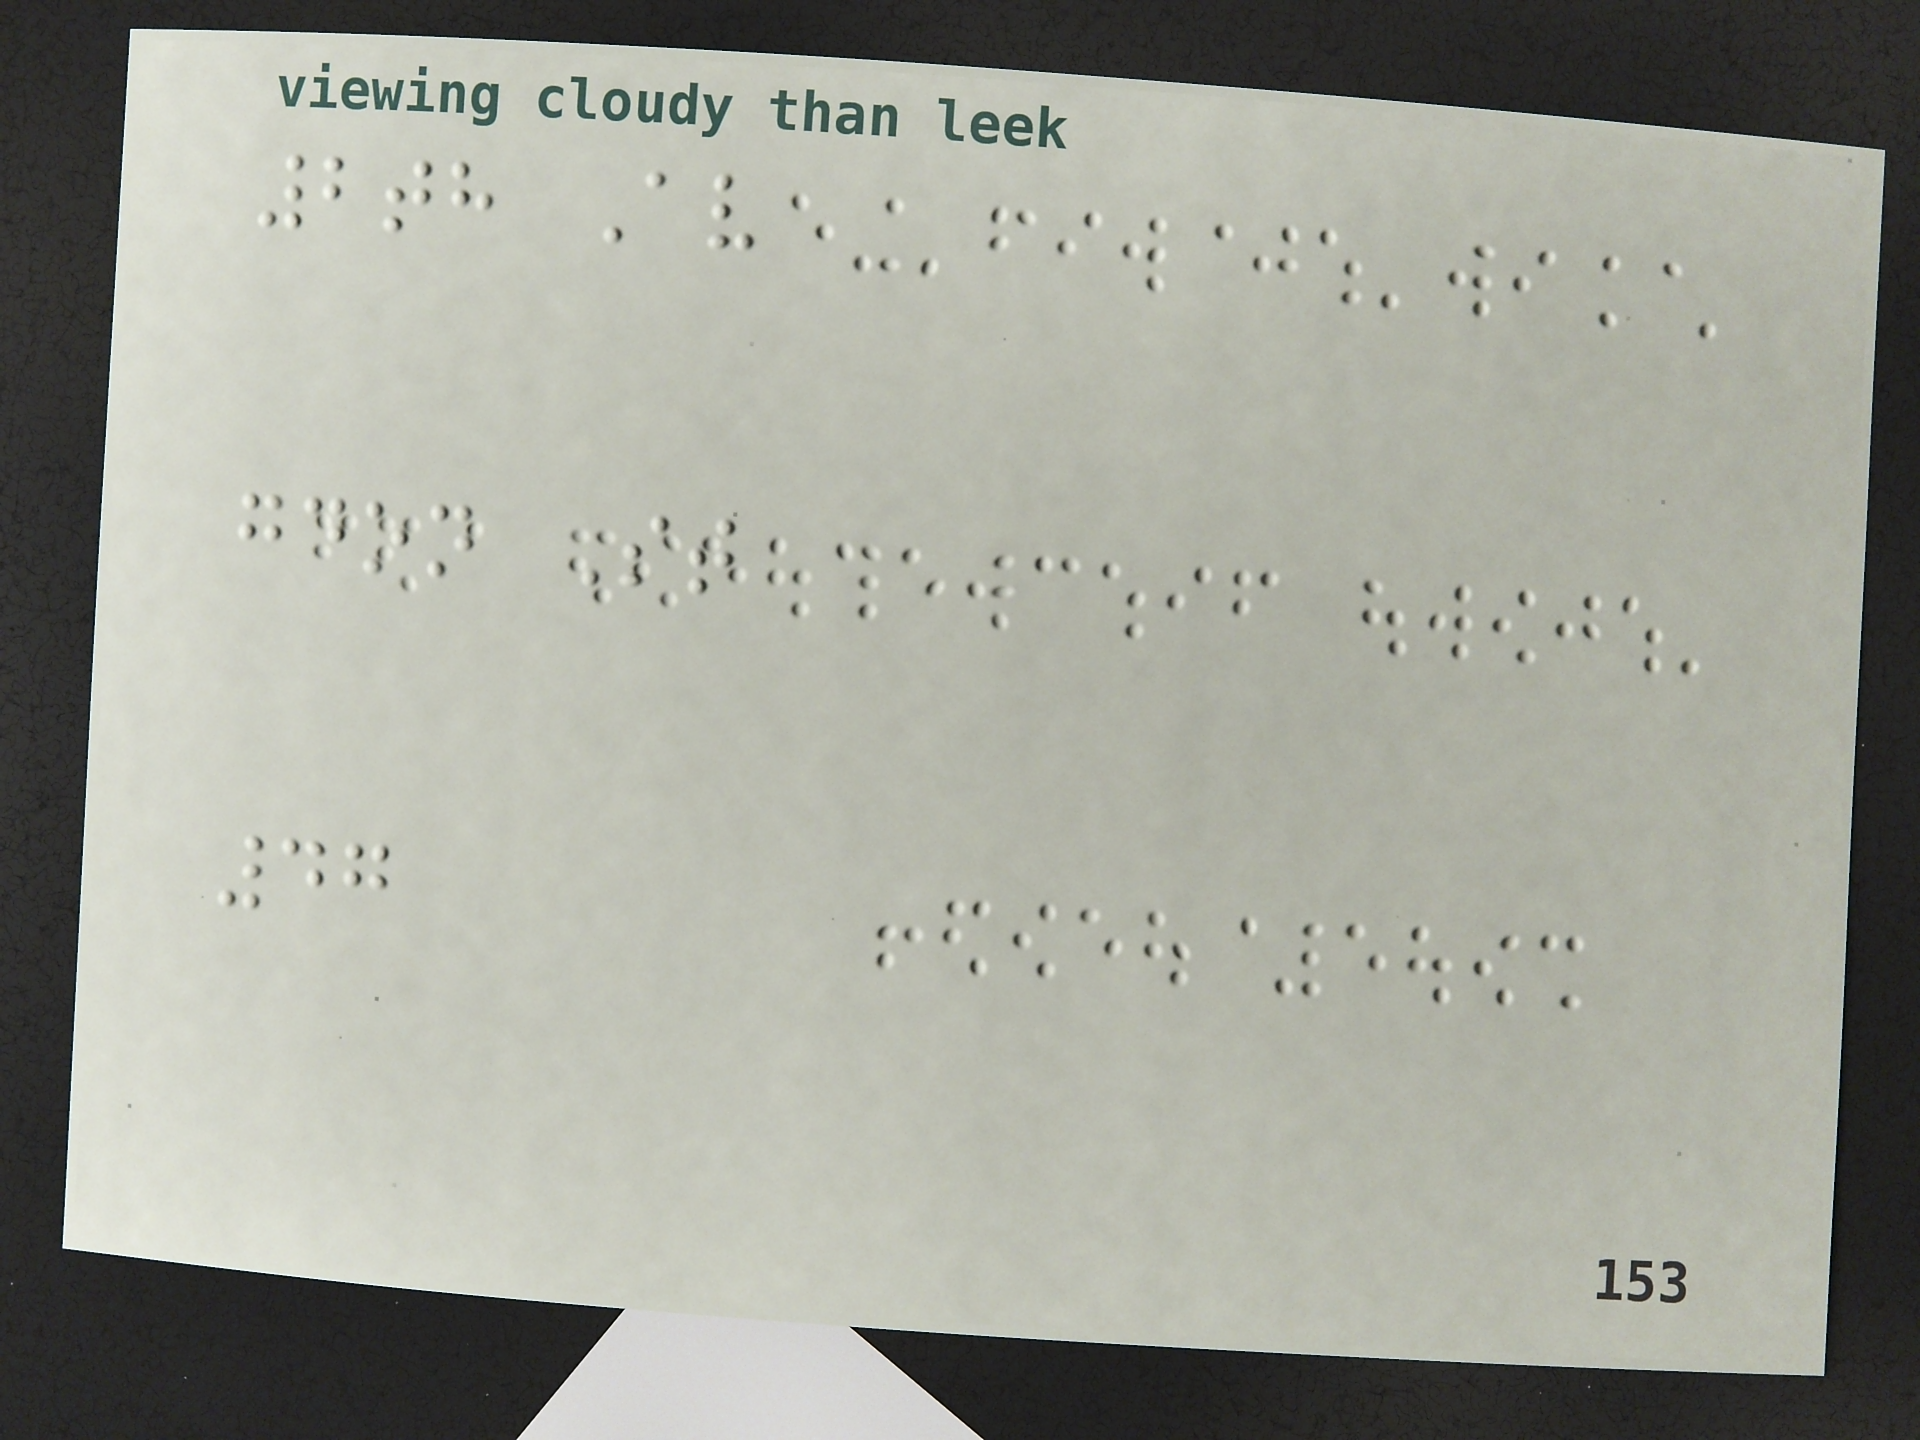2th Av
gdon St
47
